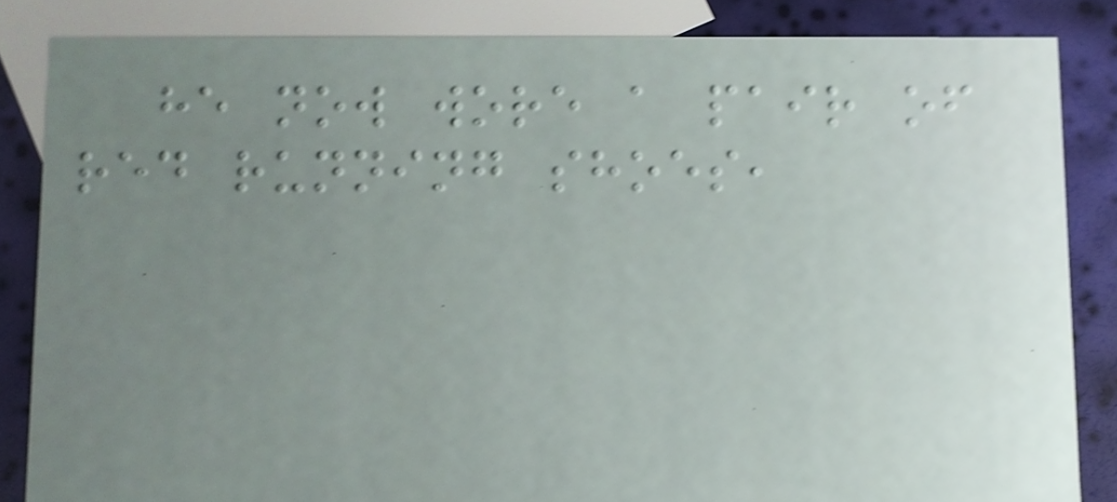he now wore a pair of
red running shoes,
